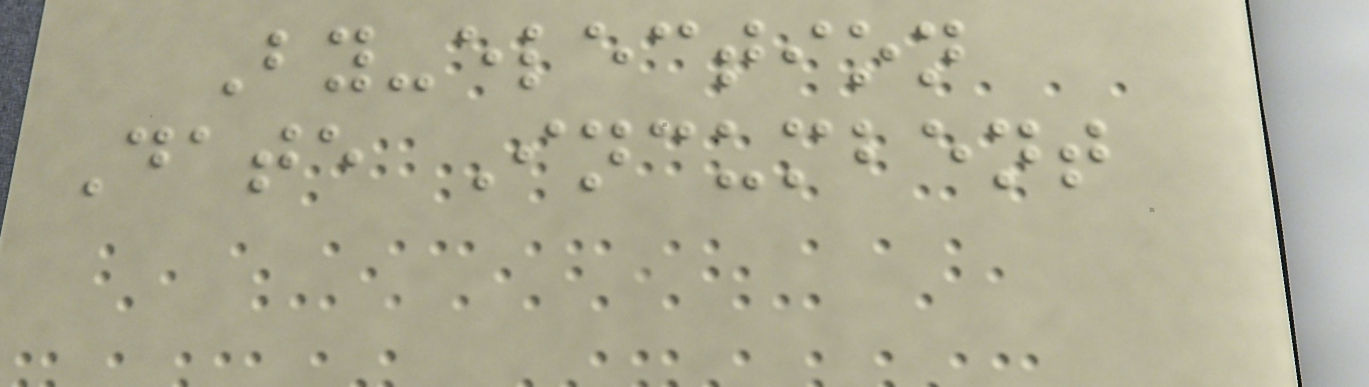By-election
Date Incumbent
